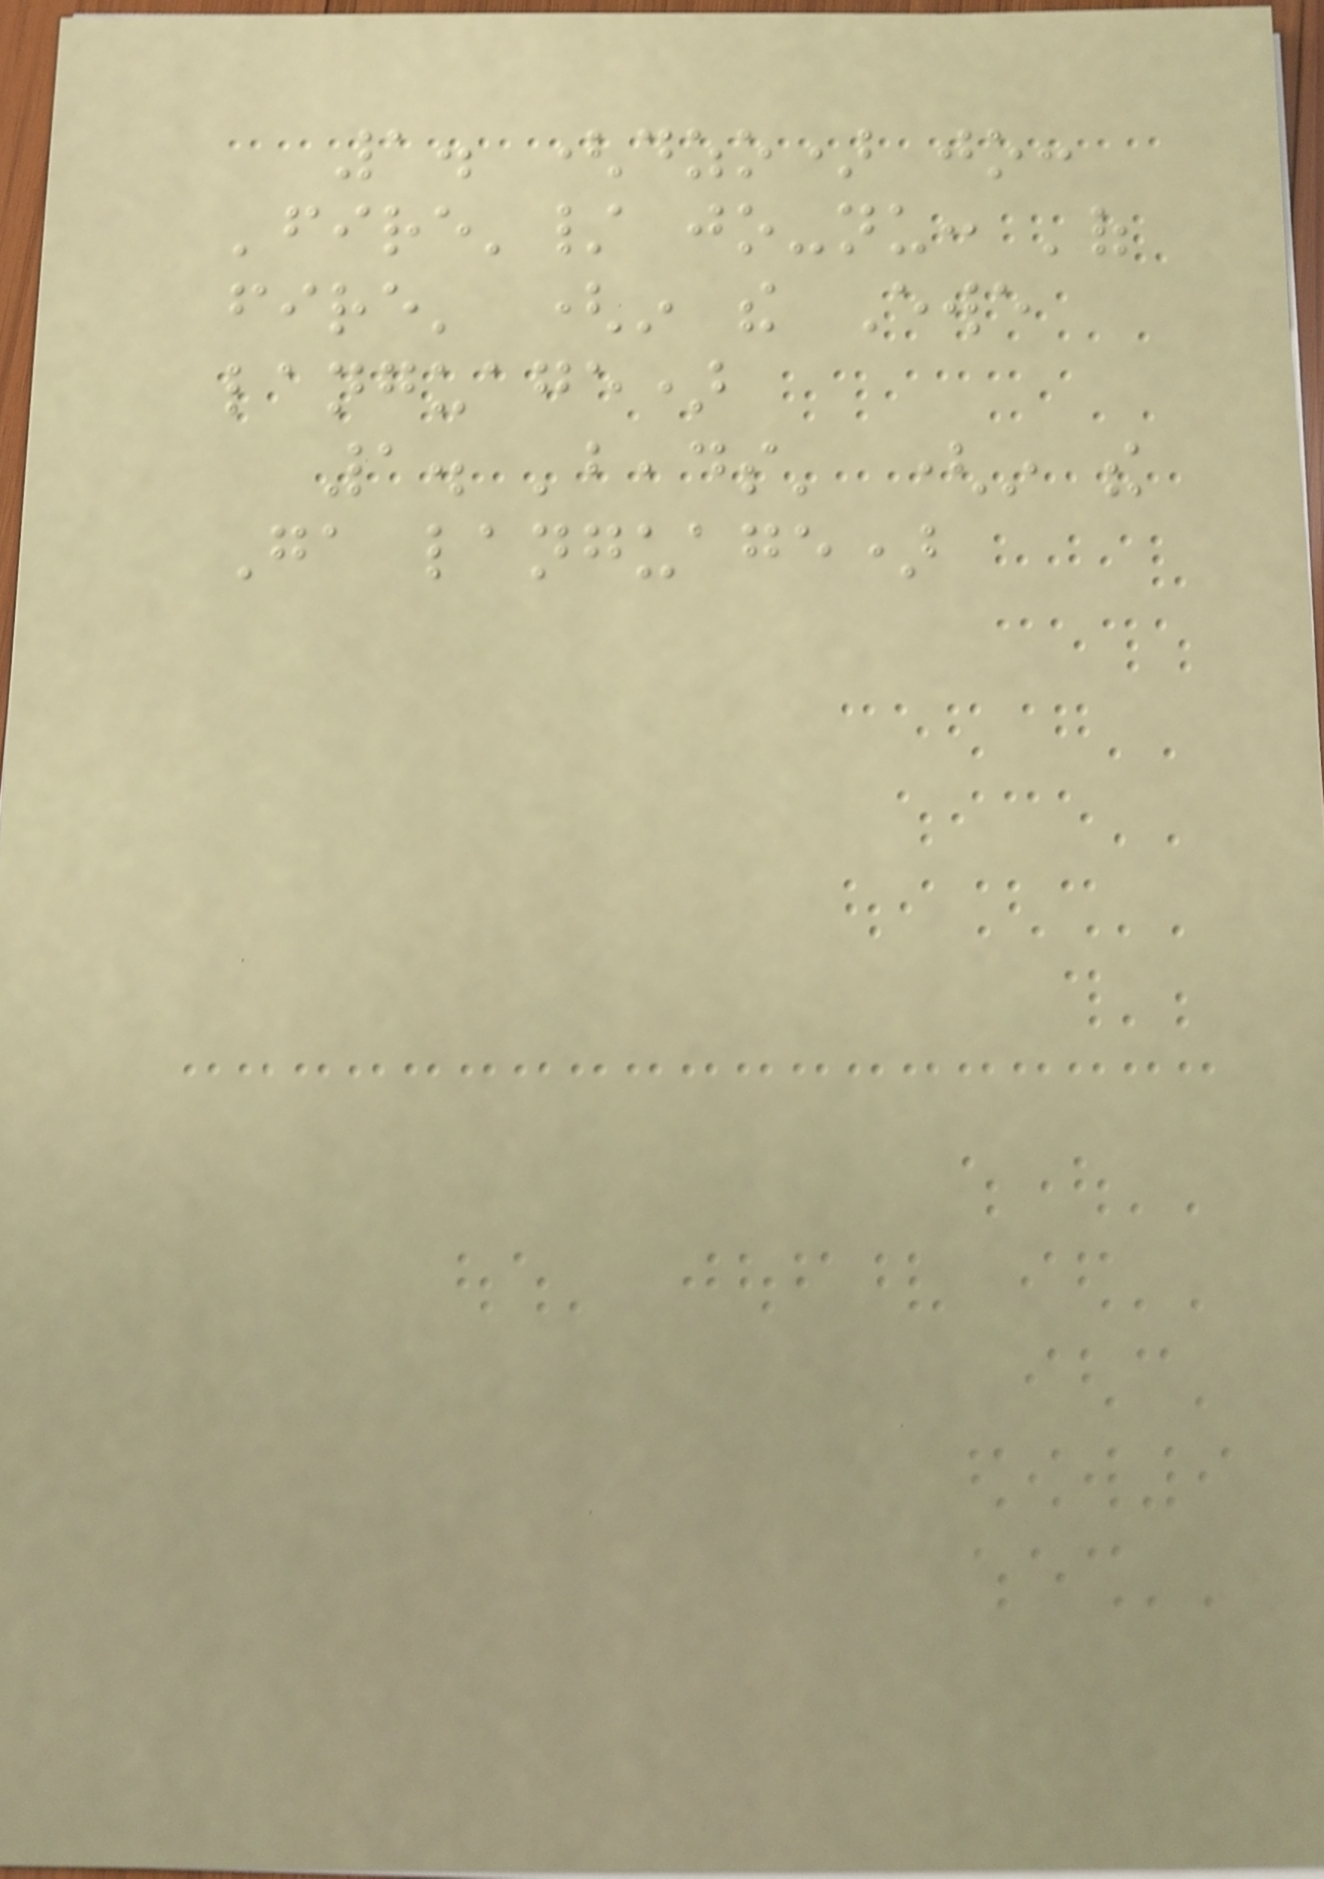1. (dzo) jo:
'fire'/ jo-nu: 'of
fire' (in the Ewe
language)
1. 'beads' (in the
Ga language)
